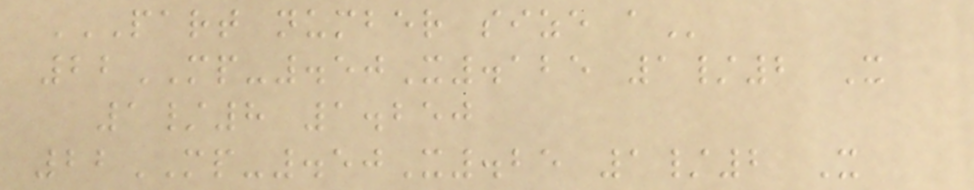PART NUMBER SIZE A
22MP-.50X.125 1/2 X
1/8 1.250
22MP-.50X.25 1/2 X
